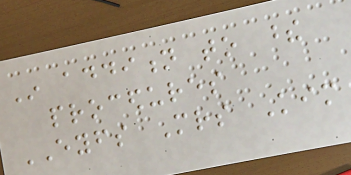In addition to these
procedures
EYFS Mrs Kim
